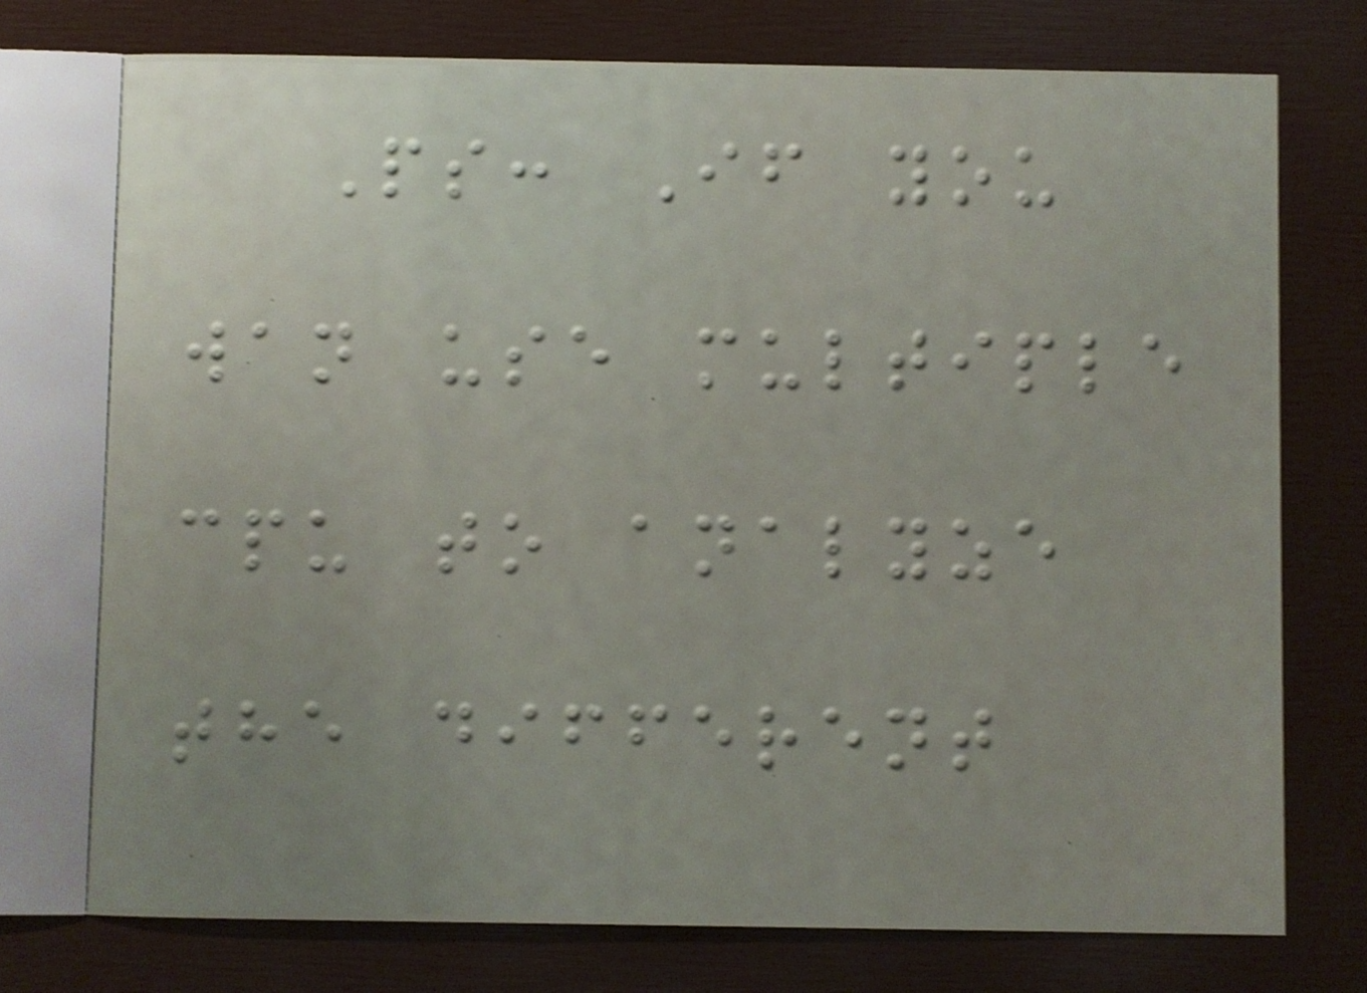Ps: If you
wan use multiple
cpu to analyze
the different
